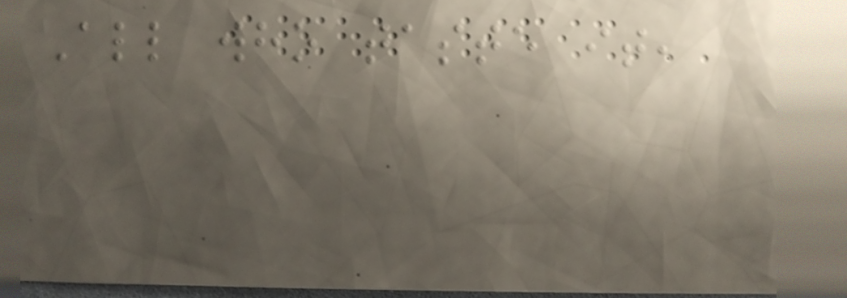All who taste it,
